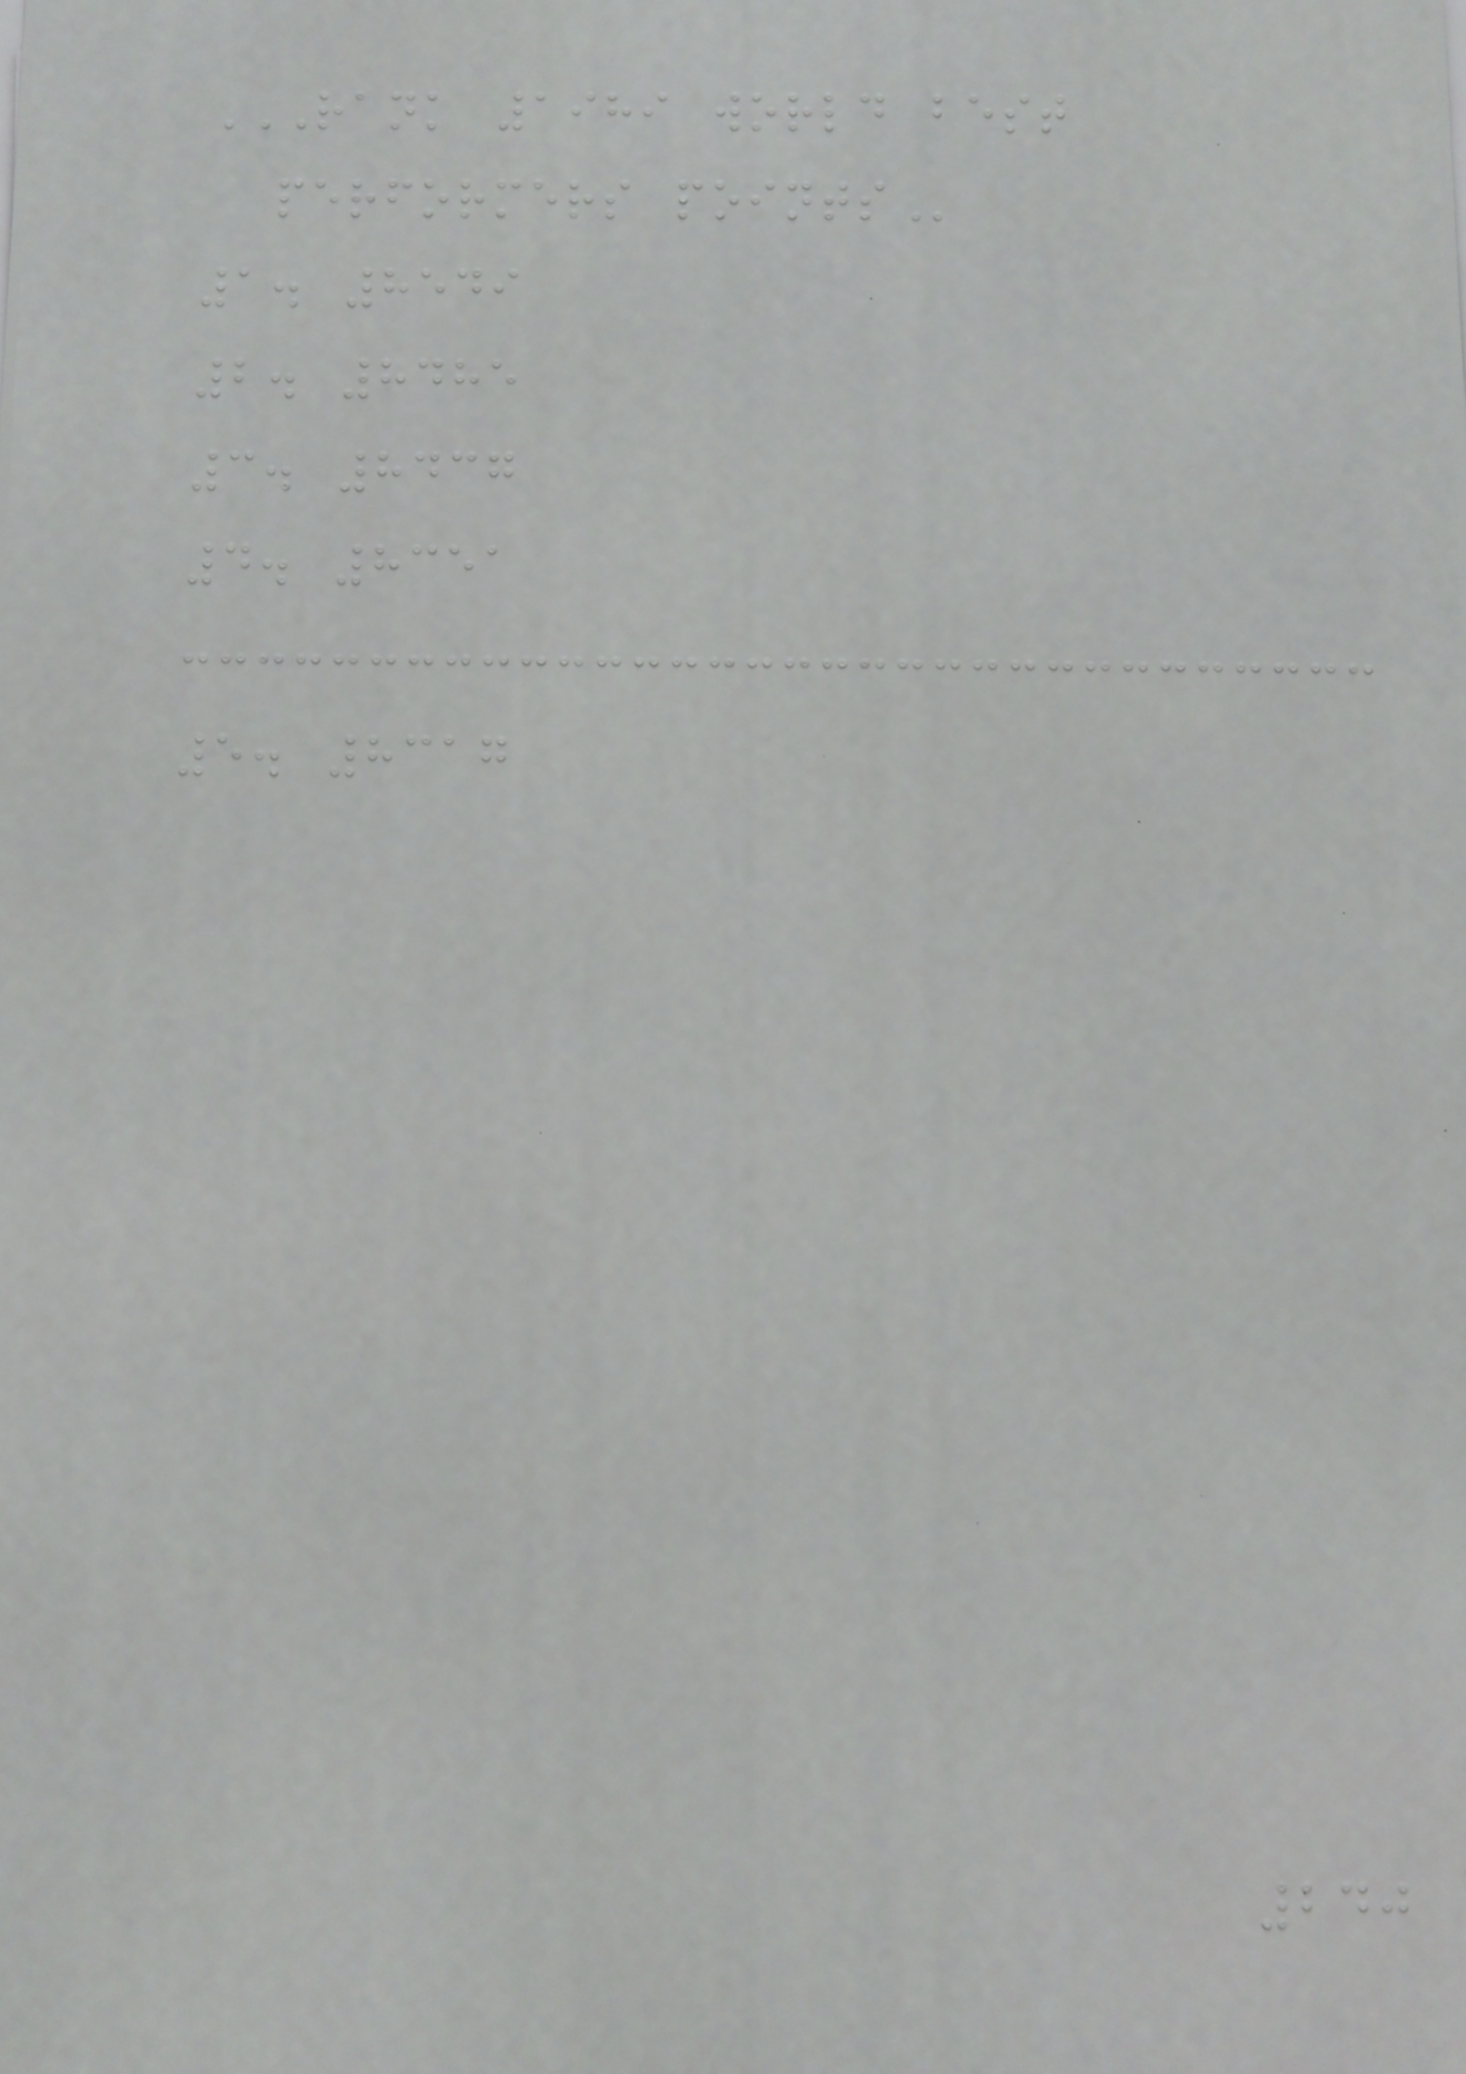RANK 1989 WORLD BEST
PERFORMERS POINTS
1. 8549
2. 8485
3. 8437
4. 8351
5. 8317
240
